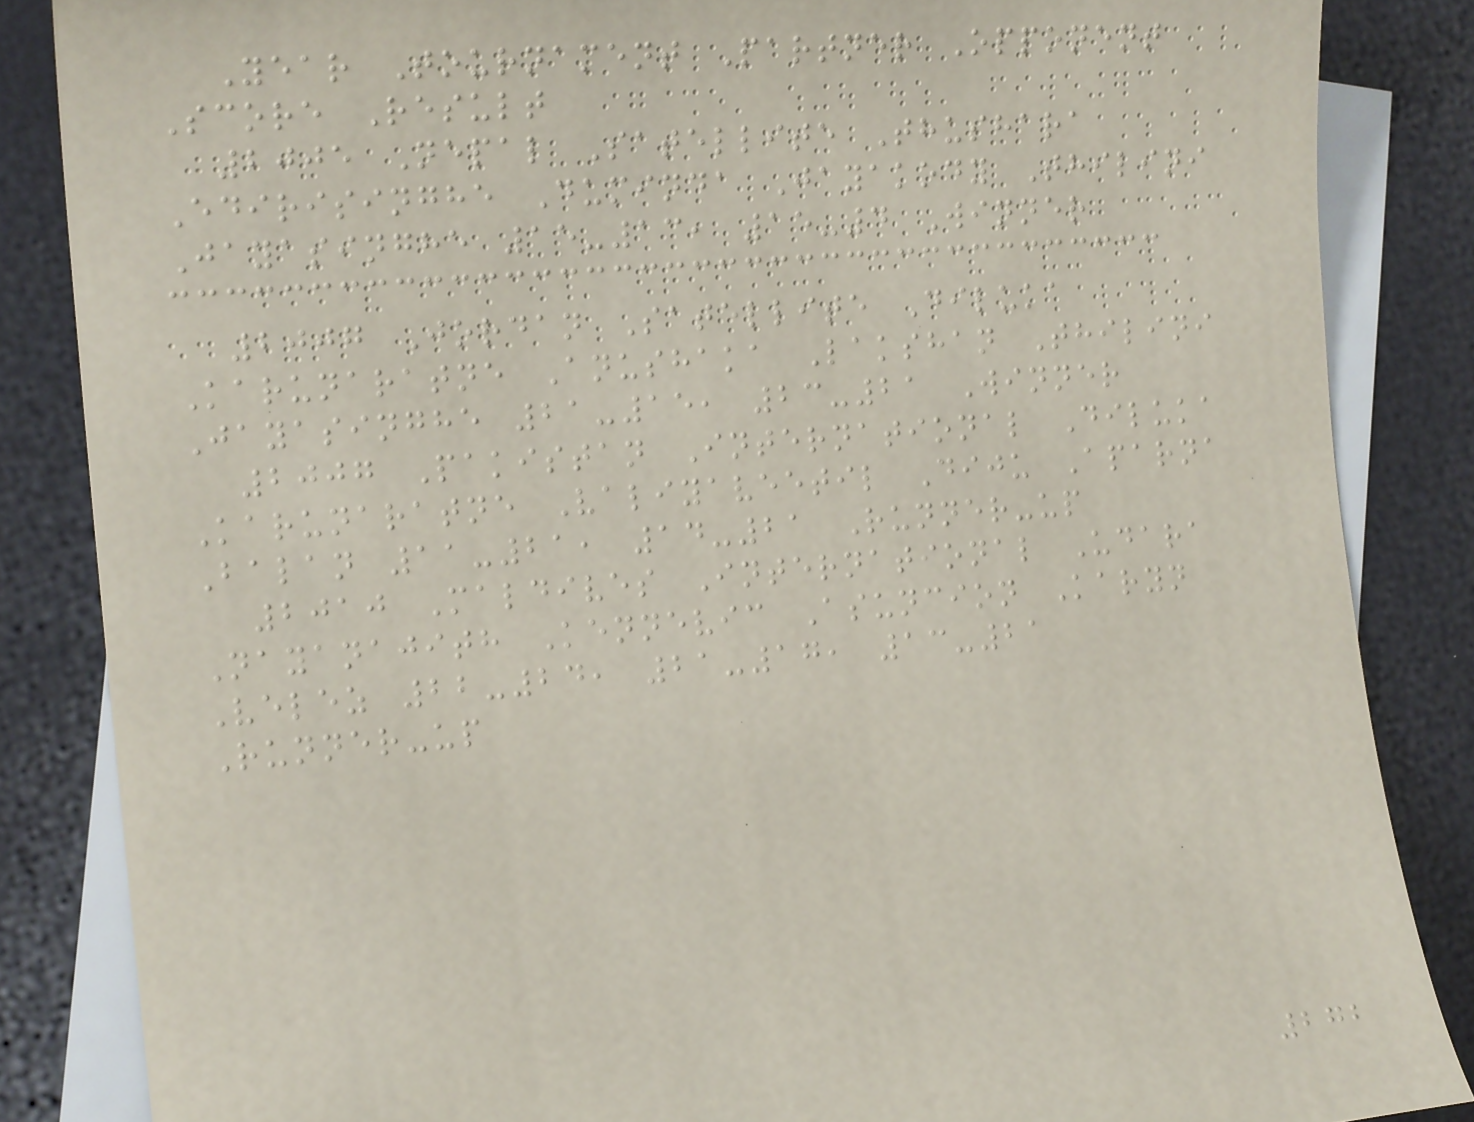Year Tournament Partner Opponent
Score Result
2005 Nepal Satellite Thushara
Edirisinghe Duminda Jayakody Thilini
Jayasinghe 15-13, 15-4 Winner
2007 Jordan Satellite Diluka
Karunaratne Anushaka Lakshan Thilini
Jayasinghe 21-15, 23-21 Winner
2007 Pakistan International Diluka
Karunaratne Valiyaveetil Diju Aparna
Balan 11-21, 14-21 Runner-up
2010 Maldives International Udara
Nayanajith Kennevic Asuncion Karyn
Velez 22-24, 21-17, 13-21
Runner-up
272
